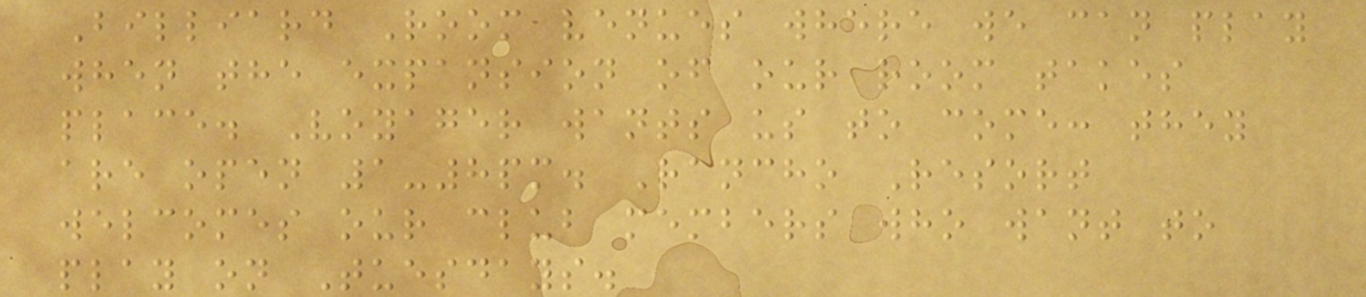Billiard Room venues where we can play
when the expansion of our room takes
place. Voyager wants us to come: they
are open 1-8pm. Rancho Resort
welcomes our club members who want to
play on Tuesdays.
